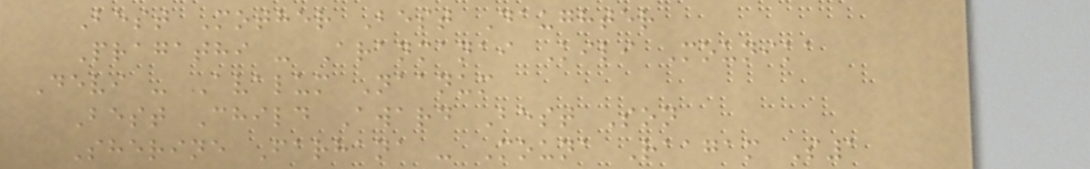Best Mother Best Daughter
Pragathi - Aranmanai Kili Mounika
Devi - Avalum Naanum
Best Child Award Best Son
Sherine Farhana - Mouna Raagam S1
